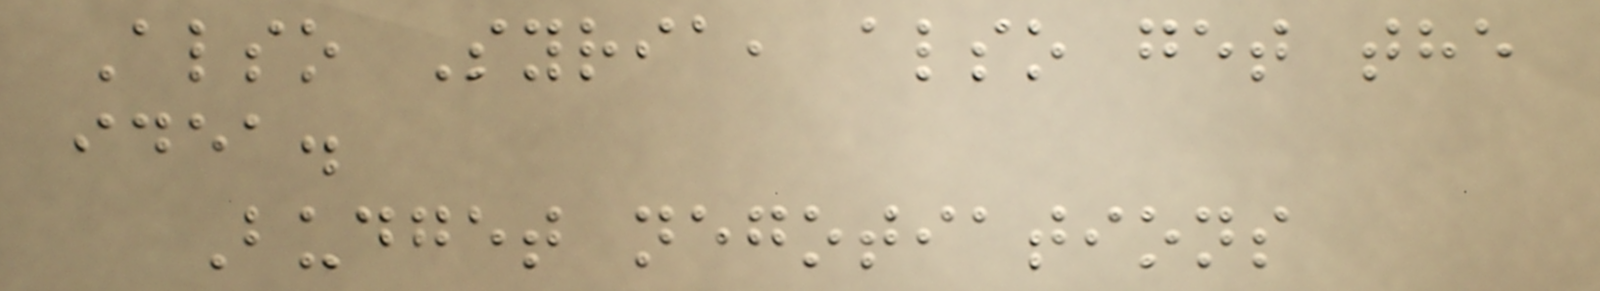Also Syria, also get the
idea.
Budget negotiations
